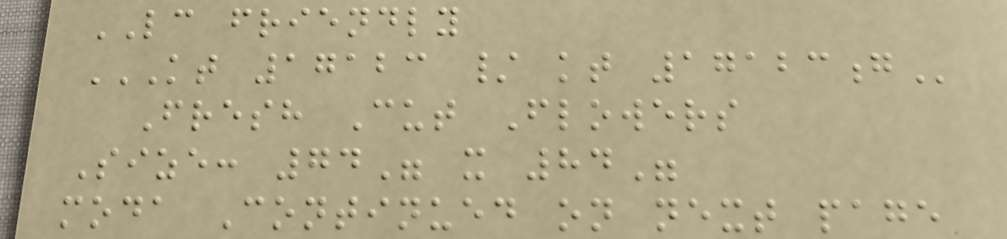LC friendly
KT 17123 / KT 17123G
Fresh Cut Flowers
Size: 74" x 84"
moda Continued on next page
